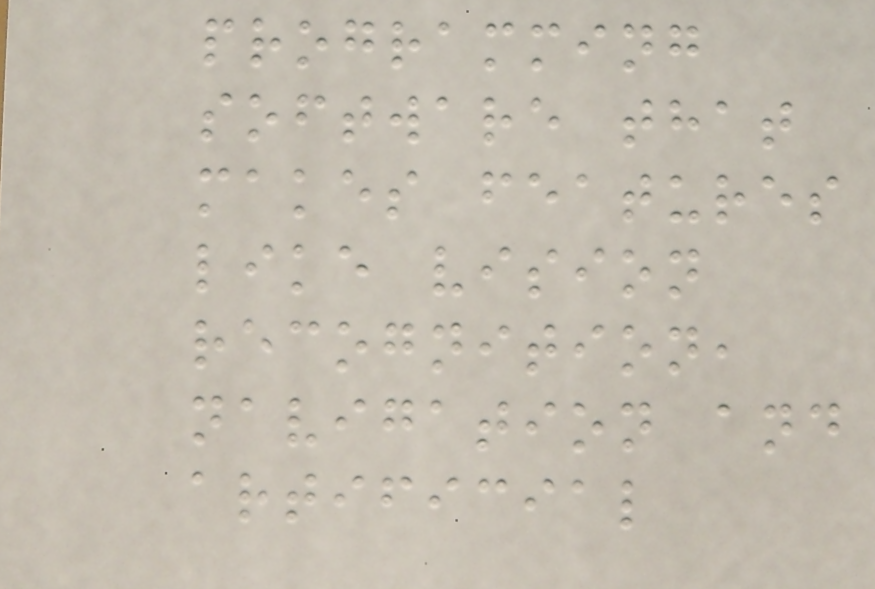programming
software that
makes features
like vision
recognition,
navigation and
artificial
